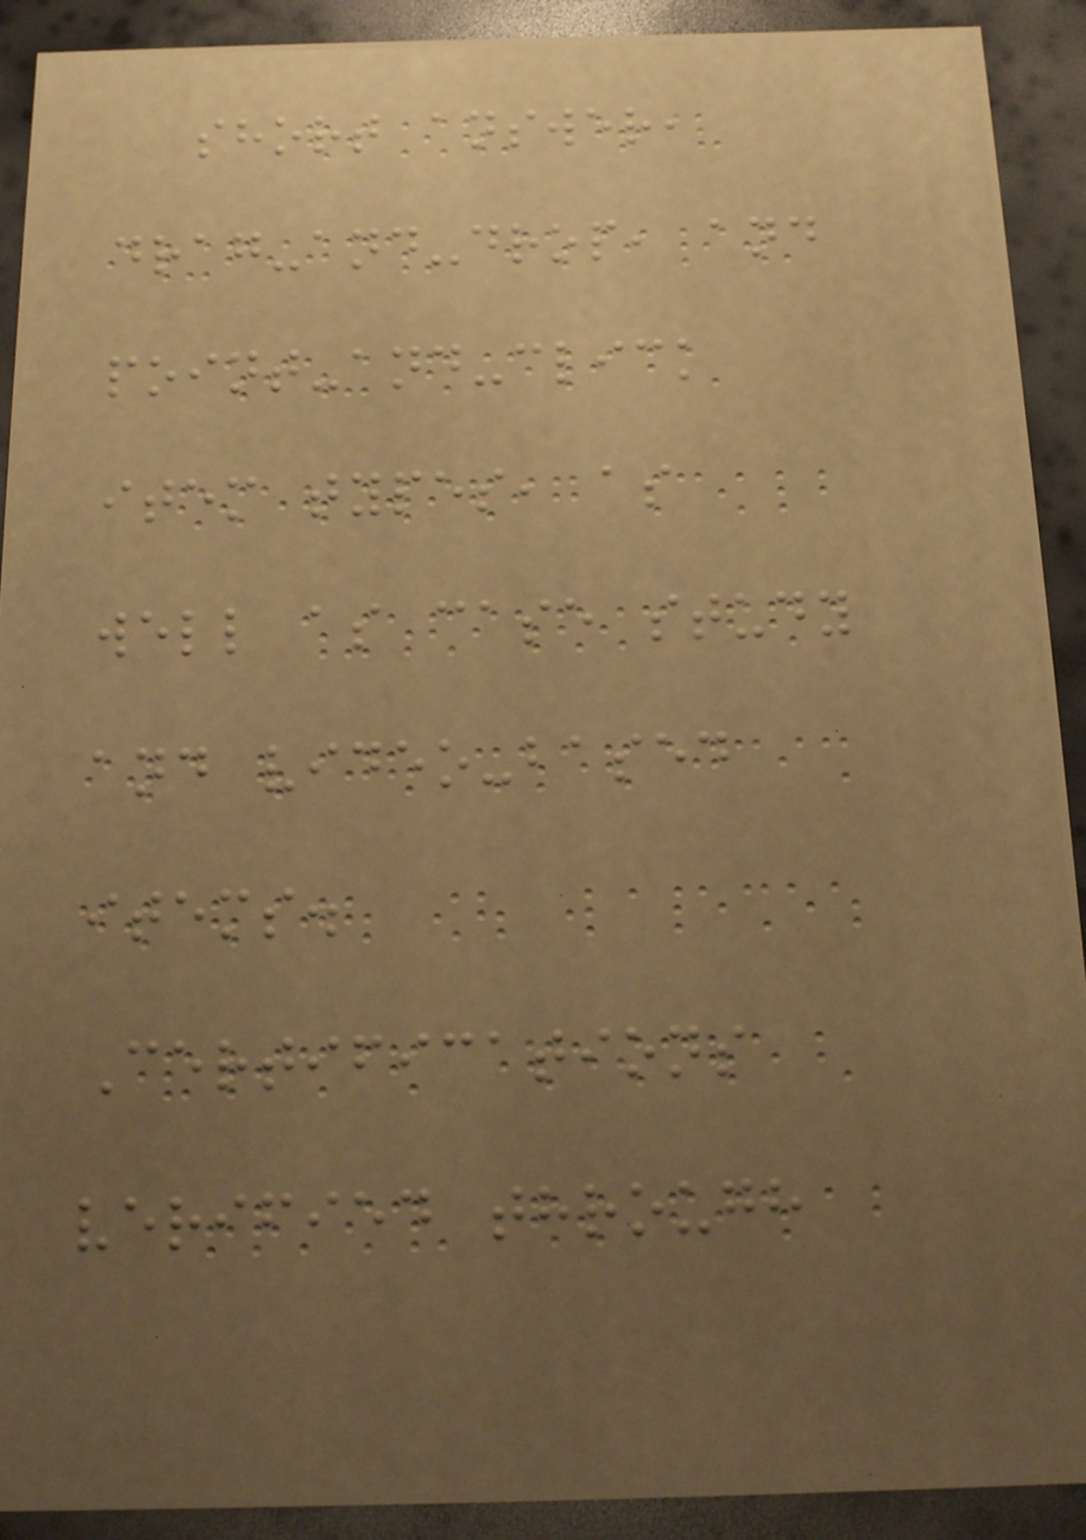short answer,
drag-and-drop, and
point-and-click
item types, as
well as case study
and video-based
items.
Certifications
verified through
